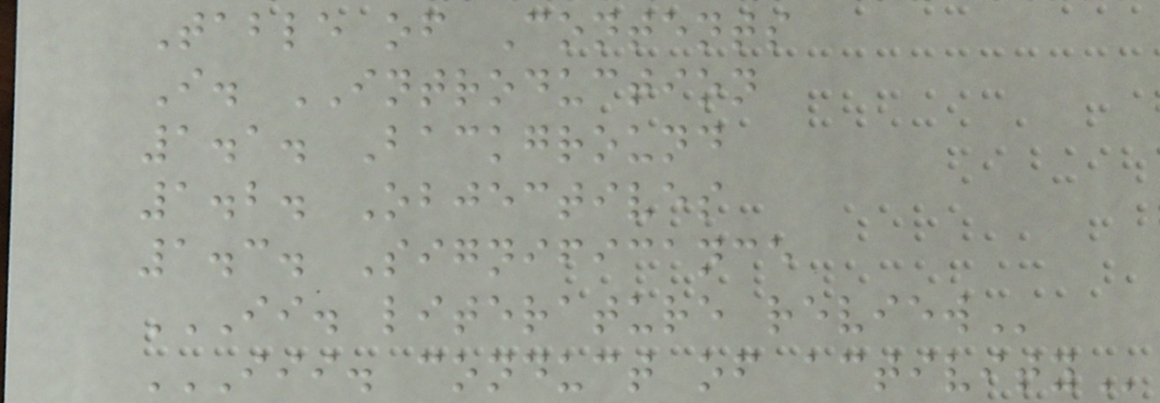Table of Contents
I. INTRODUCTION
1.1. Background
1.2. Objectives
1.3. Significance
II. LITERATURE REVIEW
III. CONDUCT OF ACTIVITY
